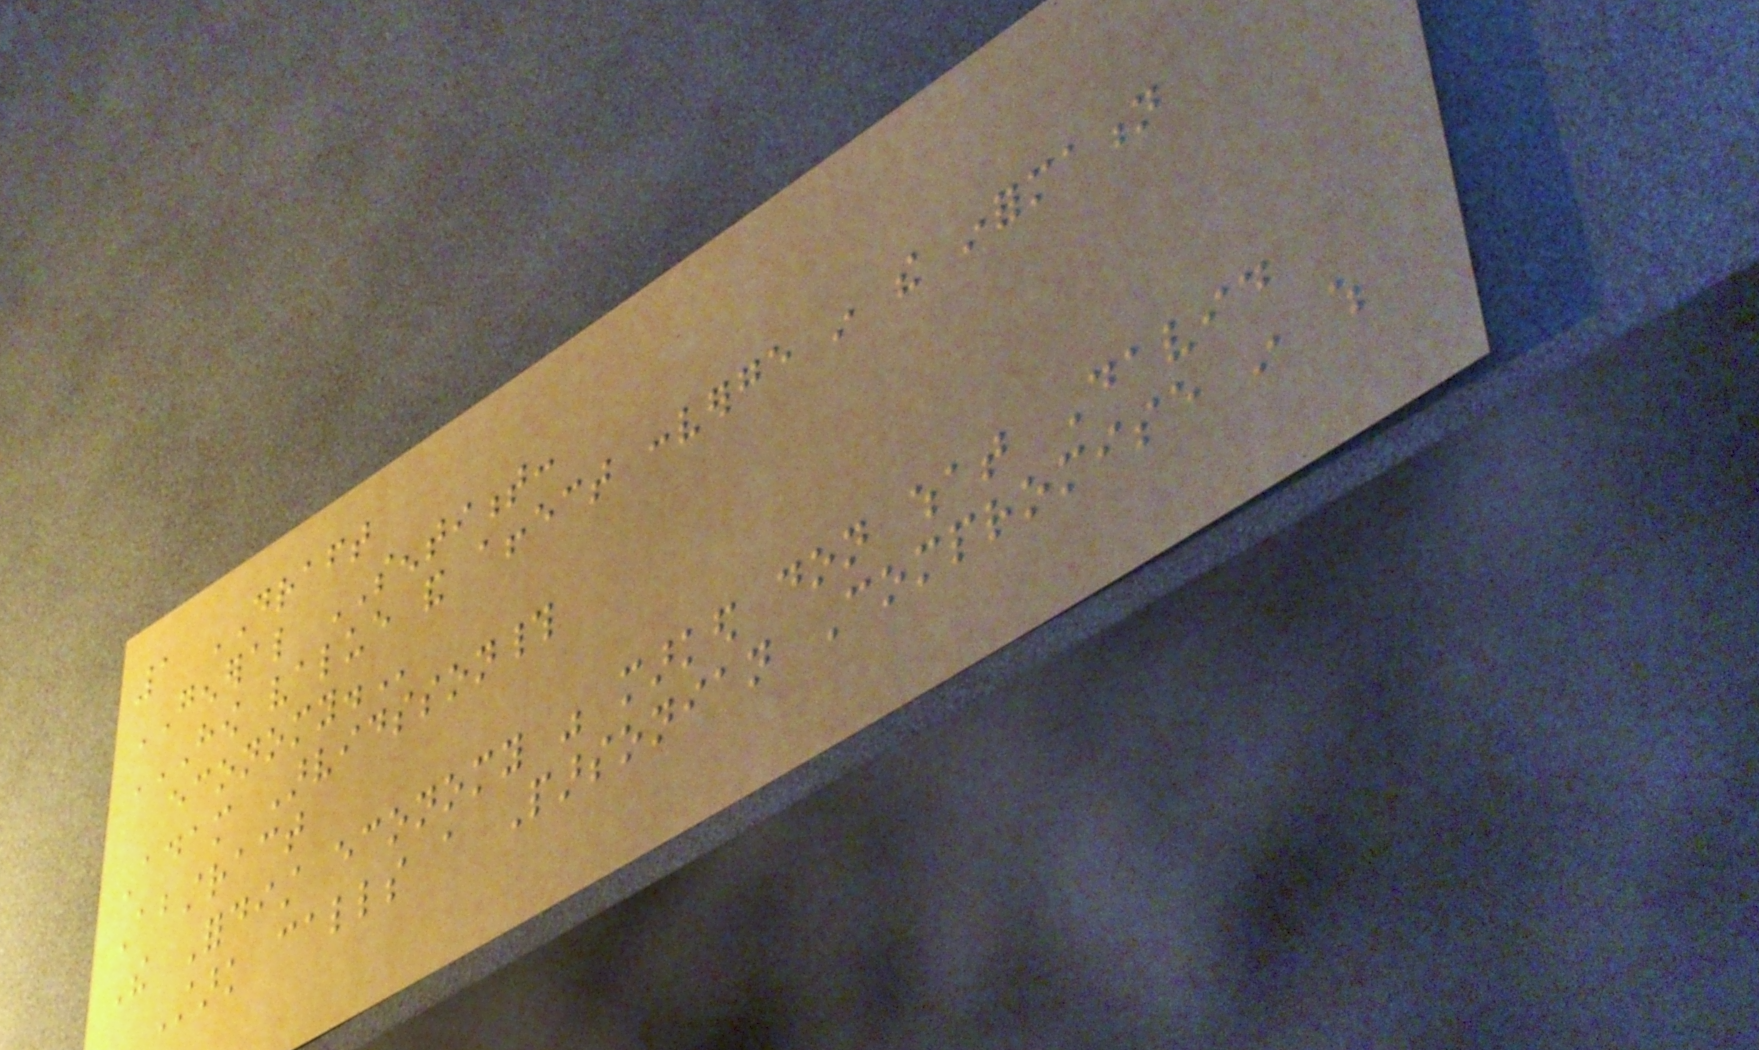1 DRAFT
GENERAL SENTIMENT:
HOW VALUE AND AFFECT CONVERGE IN THE INFORMATION
ECONOMY.
Adam Arvidsson#
Abstract
The Fordist economy was marked don what David
Stark calls a Parsonian Compromise in which
